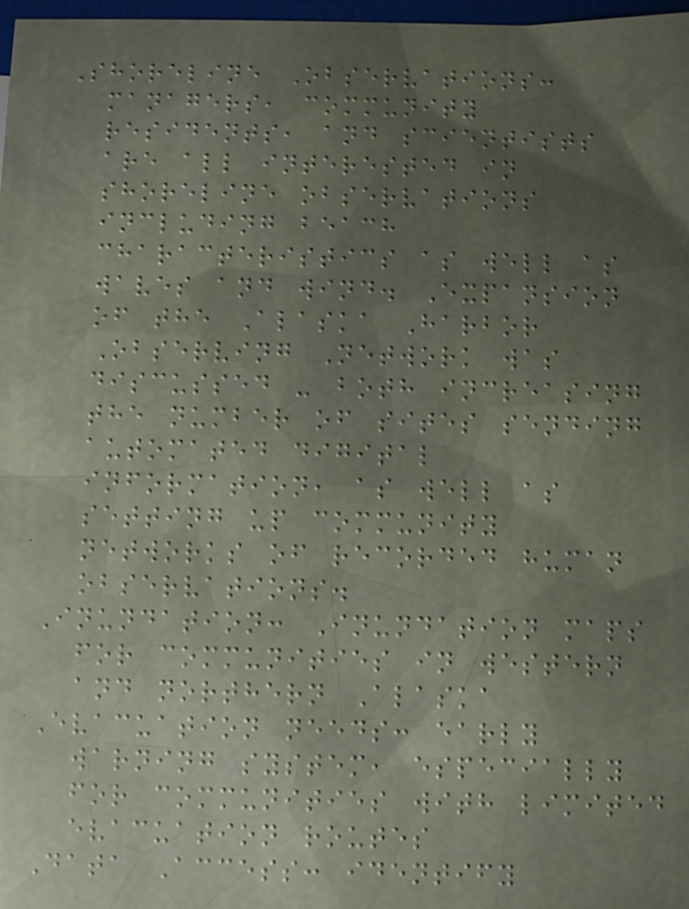Shoreline Observations:
managers, community
residents, and scientists
are all interested in
shoreline observations
including beach
characteristics as well as
waves and wind. Expansion
of the Alaska Harbor
Observing Network was
discussed - both increasing
the number of sites sending
automated digital
information, as well as
setting up community
networks of recorded human
observations.
Inundation: Inundation maps
for communities in western
and northern Alaska
Evacuation needs: early
warning system, especially
for communities with limited
evacuation routes
Data Access: identify
